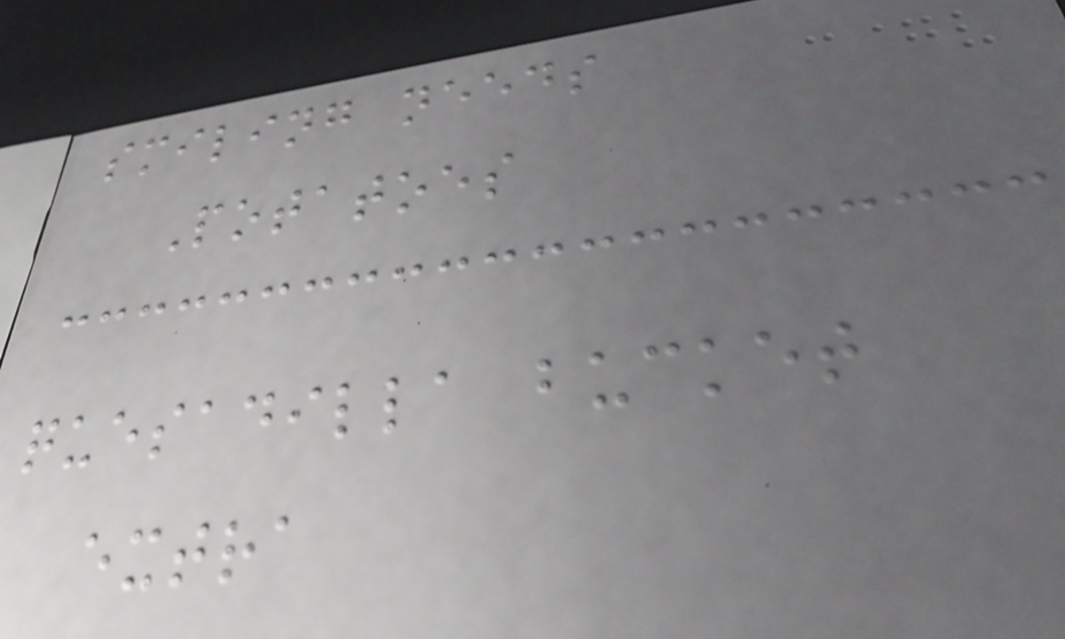smiling needs
Potatoes
quesadilla bucket
extra
